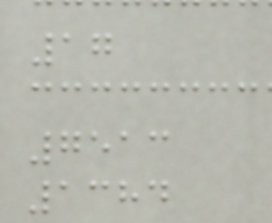17
7513
1384
